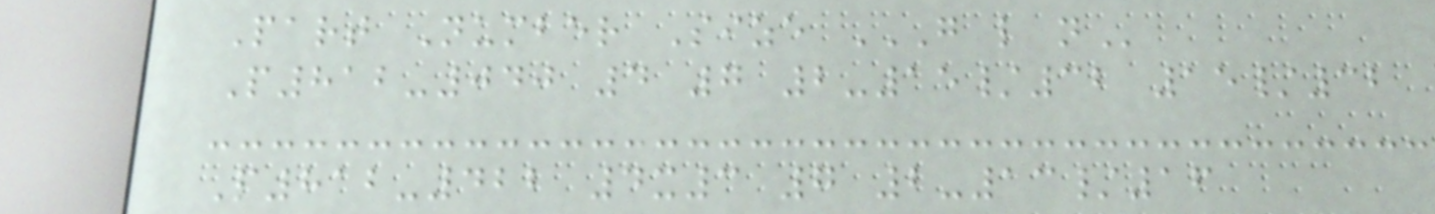Part Number Size G L N
P812-040 4 7 2-15/32 15/32
P812-422 4x3 7 2-13/16
